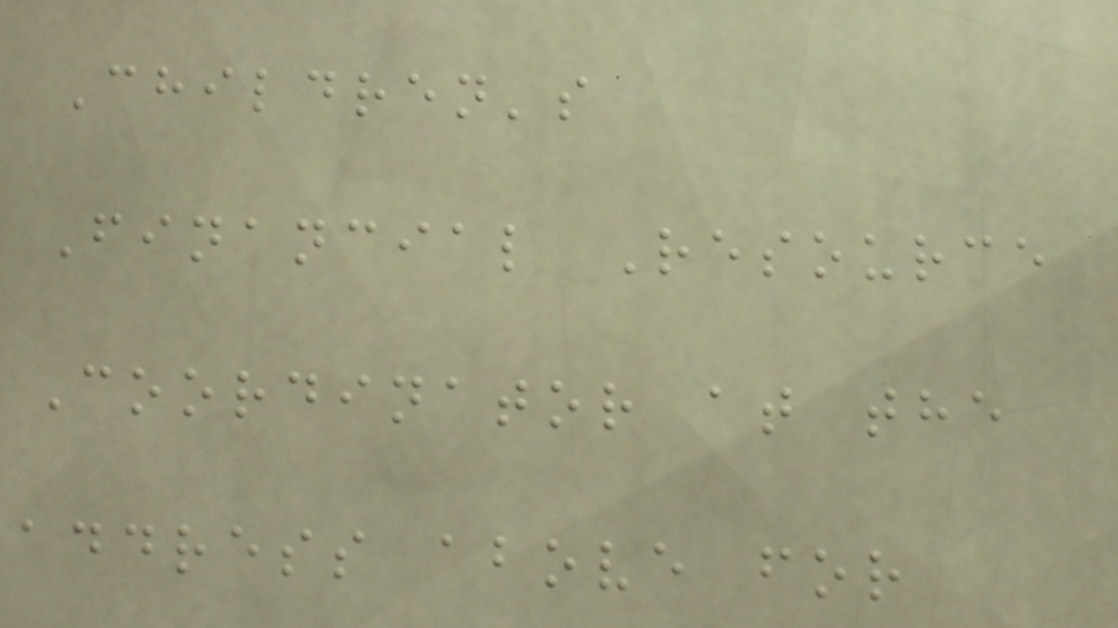Children's
Financial Resource
Coordinator at the
address above for
